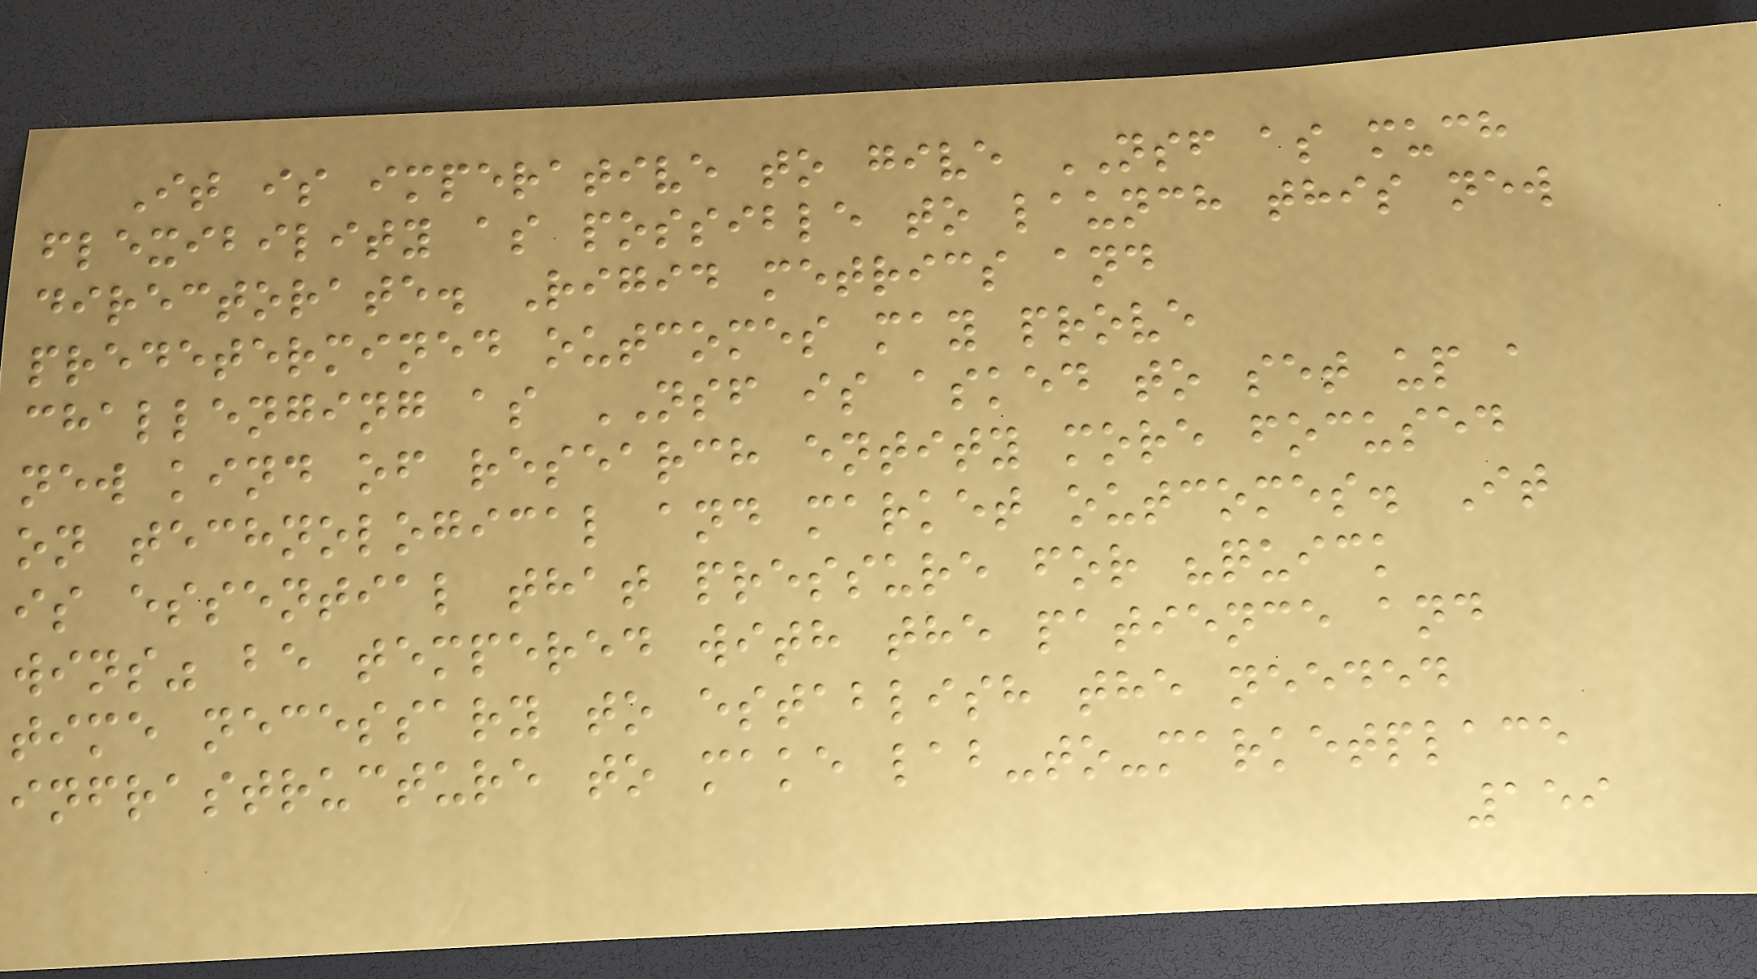It is imperative to give NSF as much
flexibility as possible to launch this new
directorate. Rigid metrics and
predetermined outcomes may prove
challenging as NSF is asked to set up a
new kind of research entity more focused
on technological and market outcomes. It
is essential that pressure for "quick
wins" be tempered with the patience and
time necessary to establish the needed
infrastructure to make lab-to-marketplace
159
